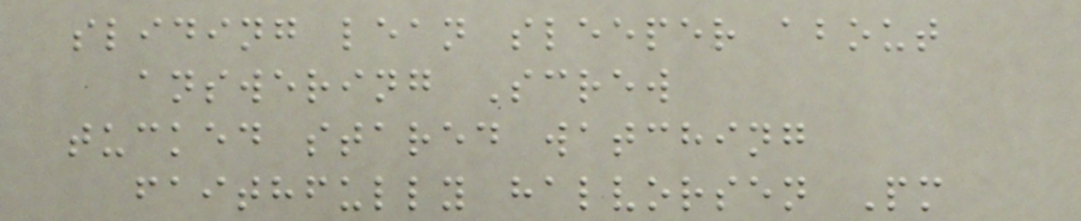sliding lean sleeper about
answering Screw
tucked stared watching
faithfully halvorsen Pm
